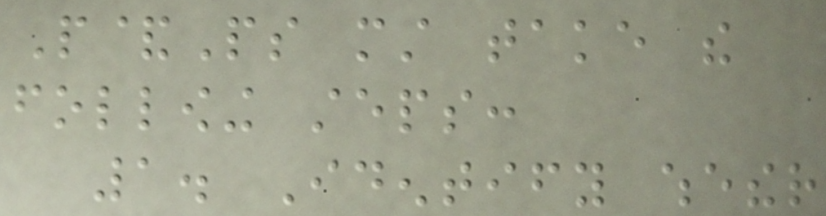P&Ps must take the
following steps:
1. Identify whether
